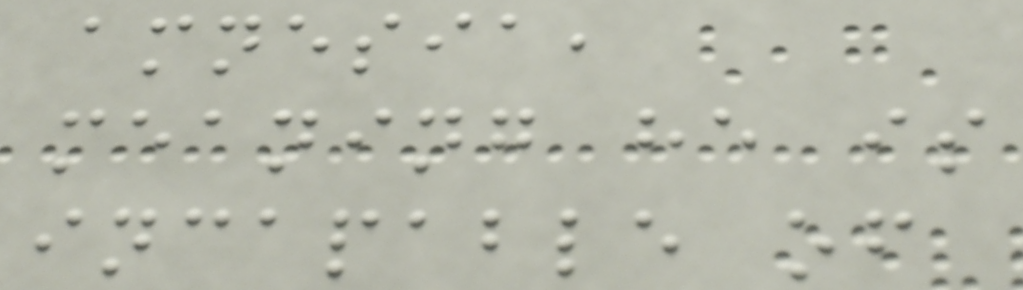amnesia,
meaning he is
incapable of
